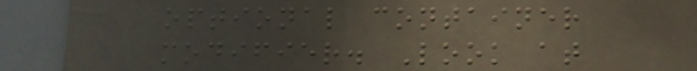optional container
modifier. Look at
